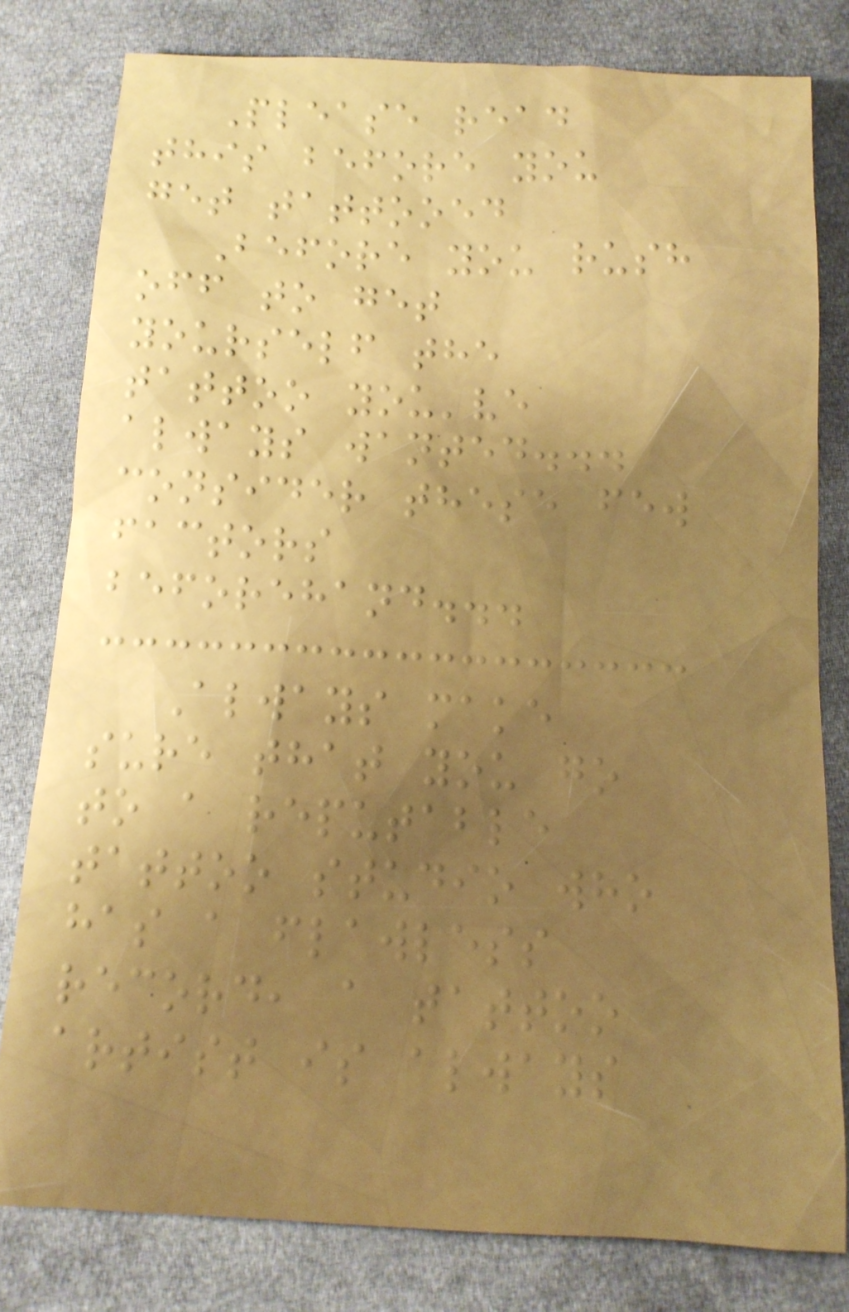Please read
this before you
get tattooed
Before you rush
off to get
yourself the
tattoo you've
always wanted...
consider these few
factors
beforehand...
Always make
sure that you go
to a reputable
tattoo studio who
has a flawless
record, a tattoo
artist is always
